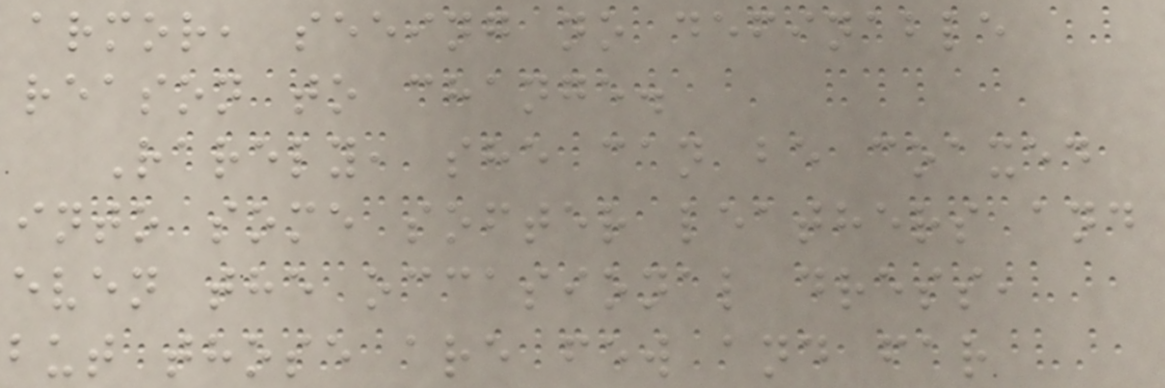armor, seeing no definable
reason to change.
Rarely, she can be coaxed
into some softer leathers and
even the occasional dress,
but those are few and far
